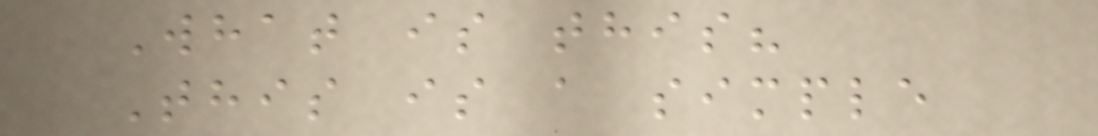What is this?
This is a simple
